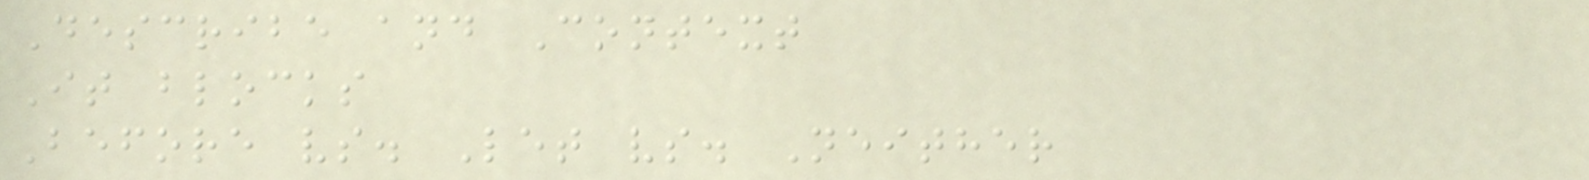Describe and Context
It blocks
Before vs. Let vs. Neither
